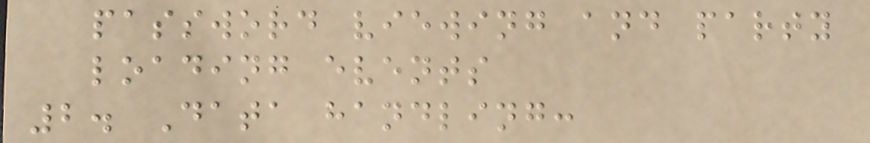password viewing and party
loading events
2. Data handling:
